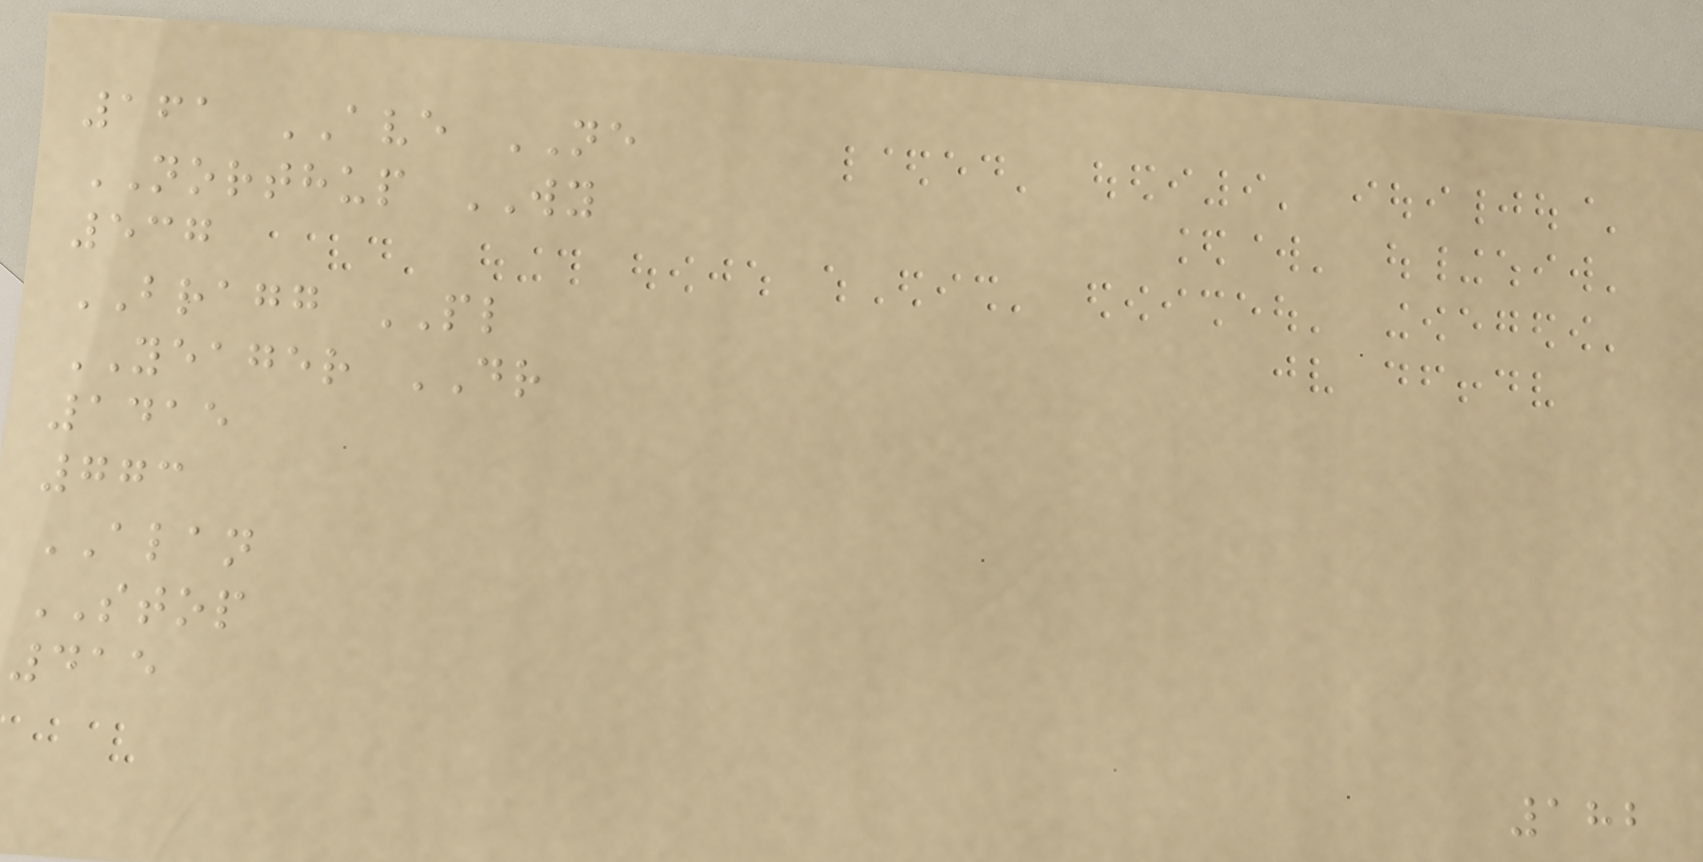161 AVE NE
NORTHUP WY
537
BRAGG PL
YEAGER DR
1415
773
ALAN
STOP
415
182
